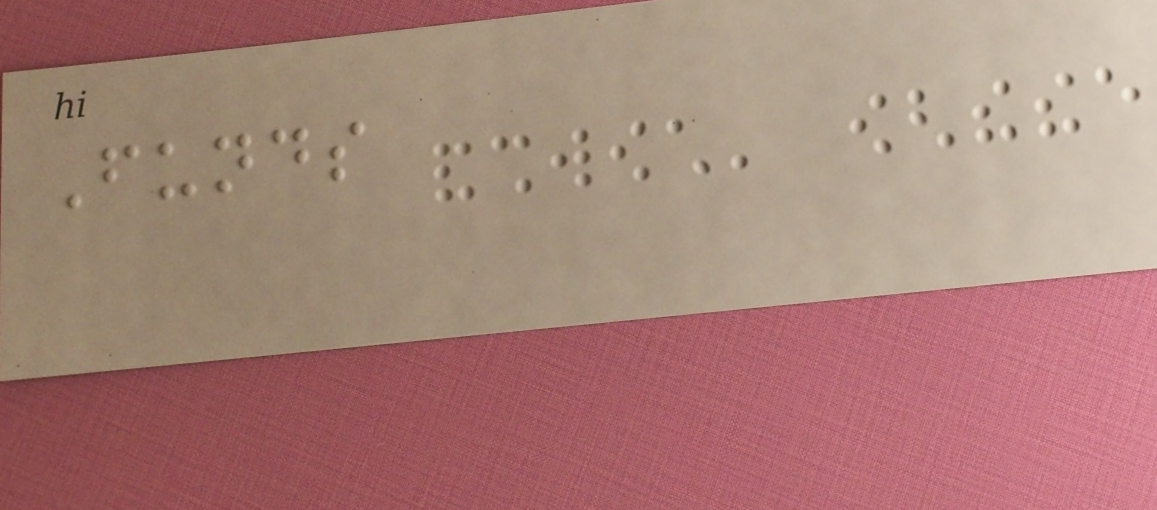Funds
